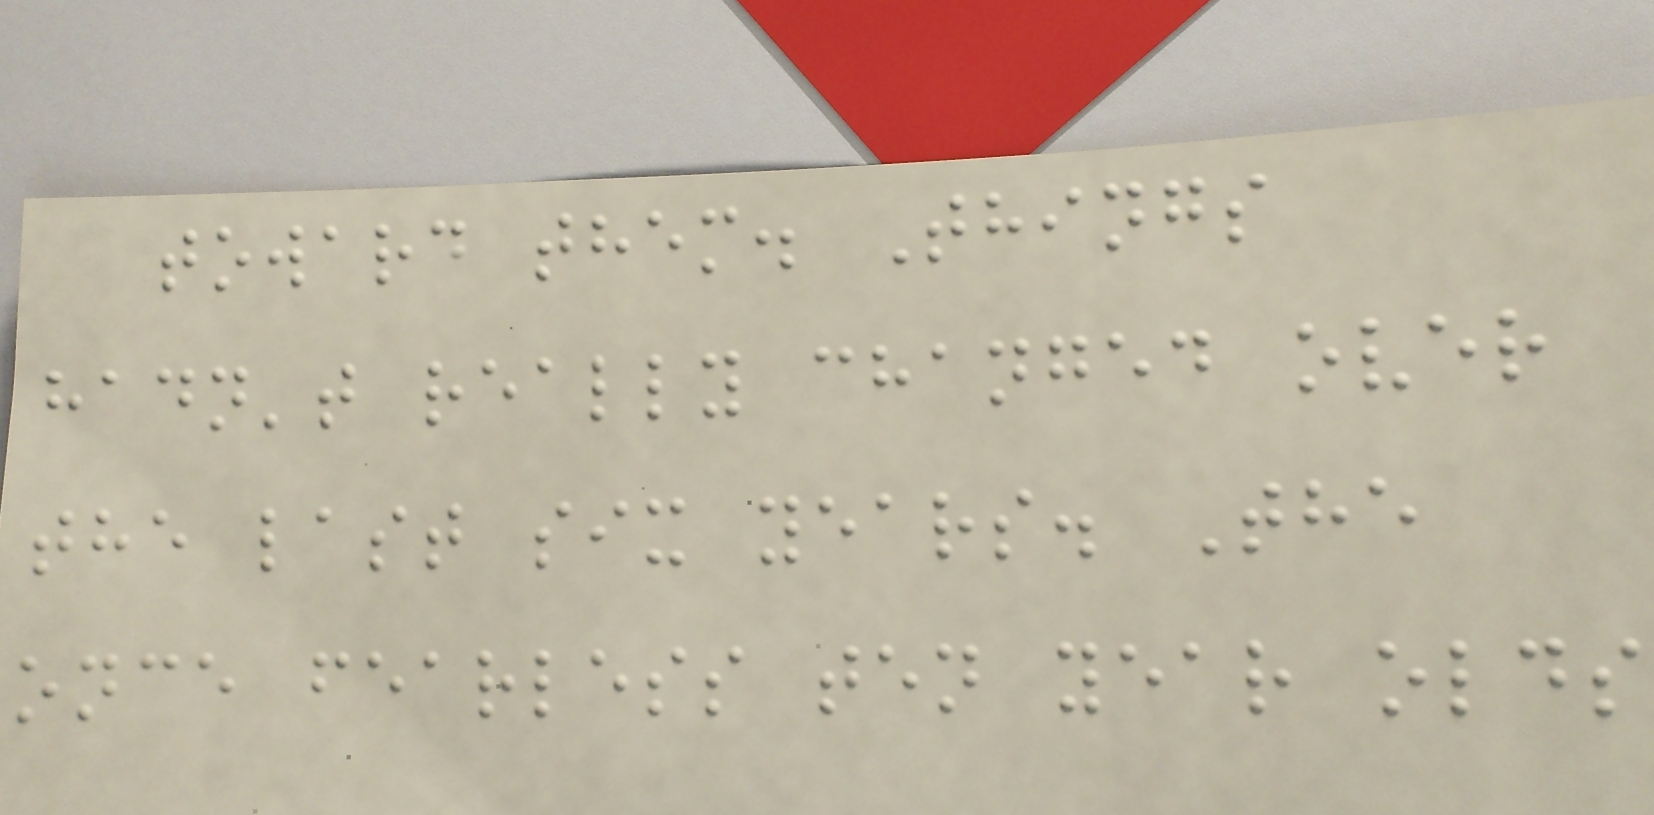toward them. Things
hadn't really changed over
the last six years. The
once fearless ten year olds
